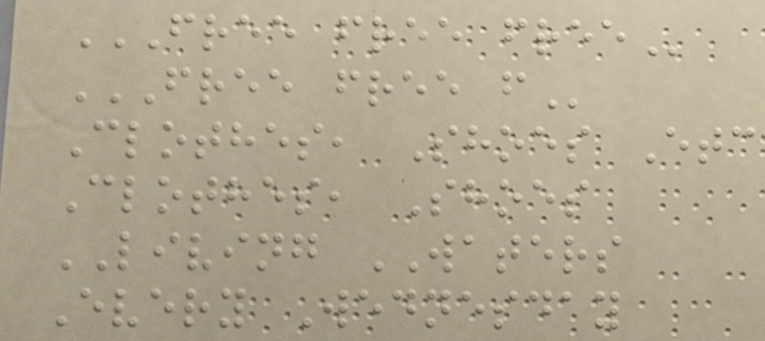FREE FREE FREE
FREE FREE F
Clothes, Shoes Etc
Clothes, Shoes
LIVING WATERS
Every Wednesday
